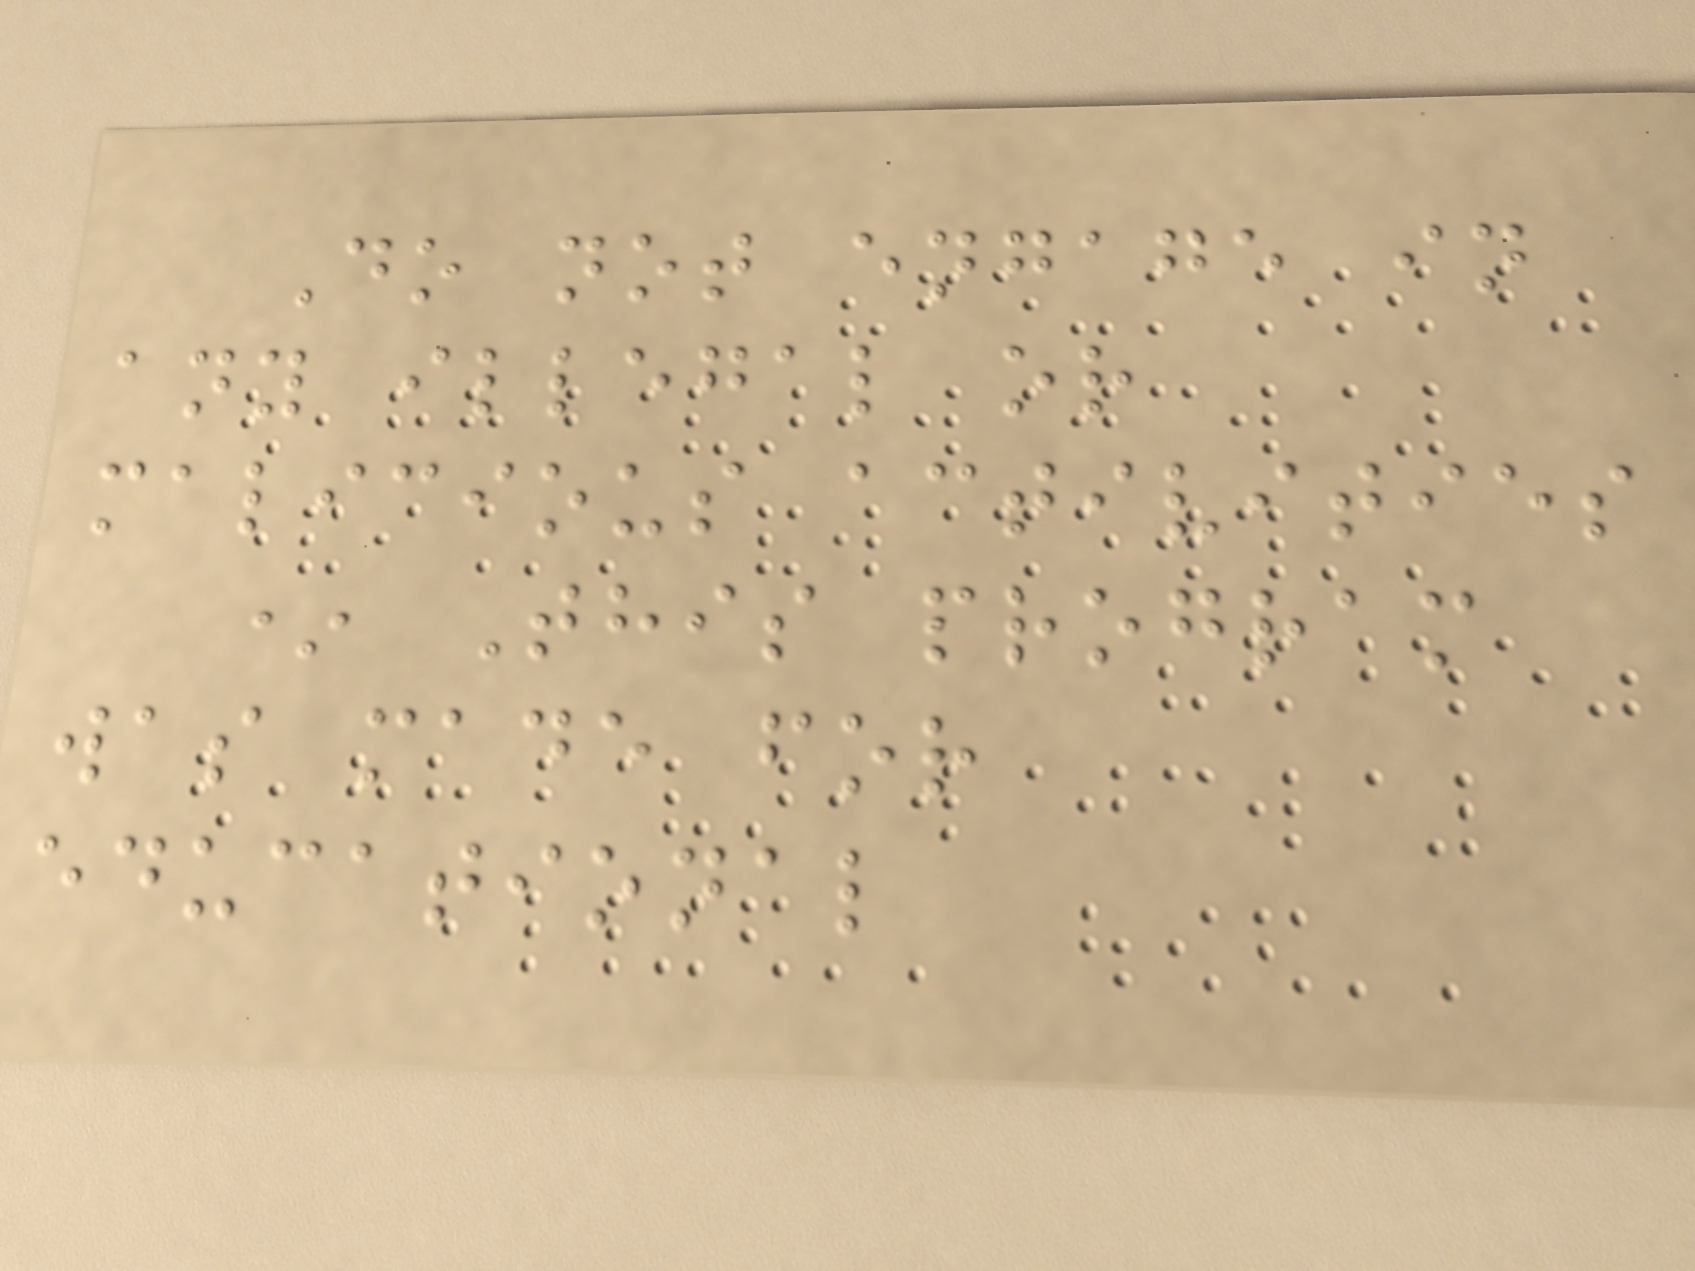Do not engage in
any illegal or
malicious activities
* This program
was made for
educational
